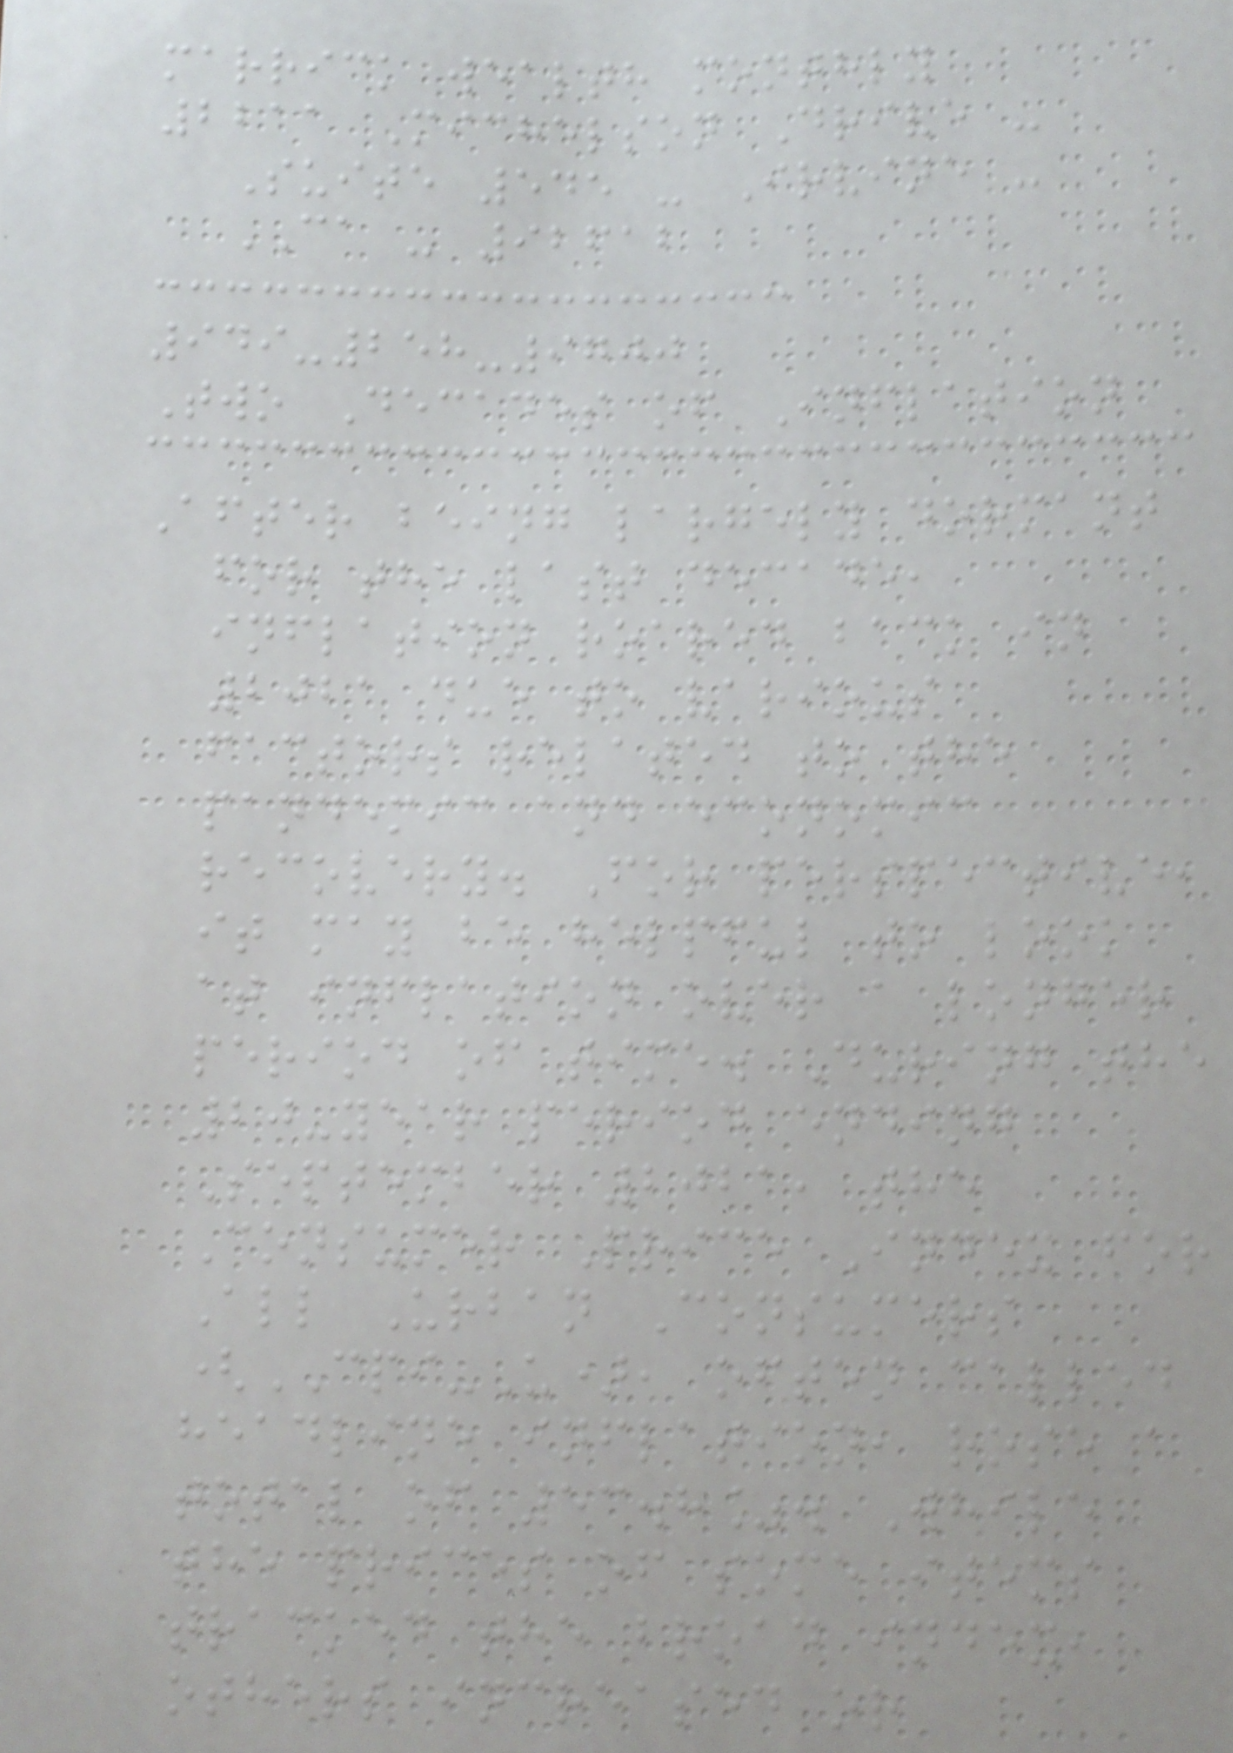marrick wealth monthly
2211 Michelson Drive -
Suite 545 - Irvine -
CA - 92612
949-258-9700
Two Decades of Inflation
After being largely dormant
for the last decade,
inflation roared back in
2021 due to various
factors related to the
pandemic and economic
recovery. For perspective,
it may be helpful to look
at inflation over a longer
period of time. During the
20-year period ending
September 2021, the
Consumer Price Index for
All Urban Consumers
(CPI-U), often called
headline inflation, rose a
total of 53.8%. While
the prices of some items
tracked the broad index,
others increased or
